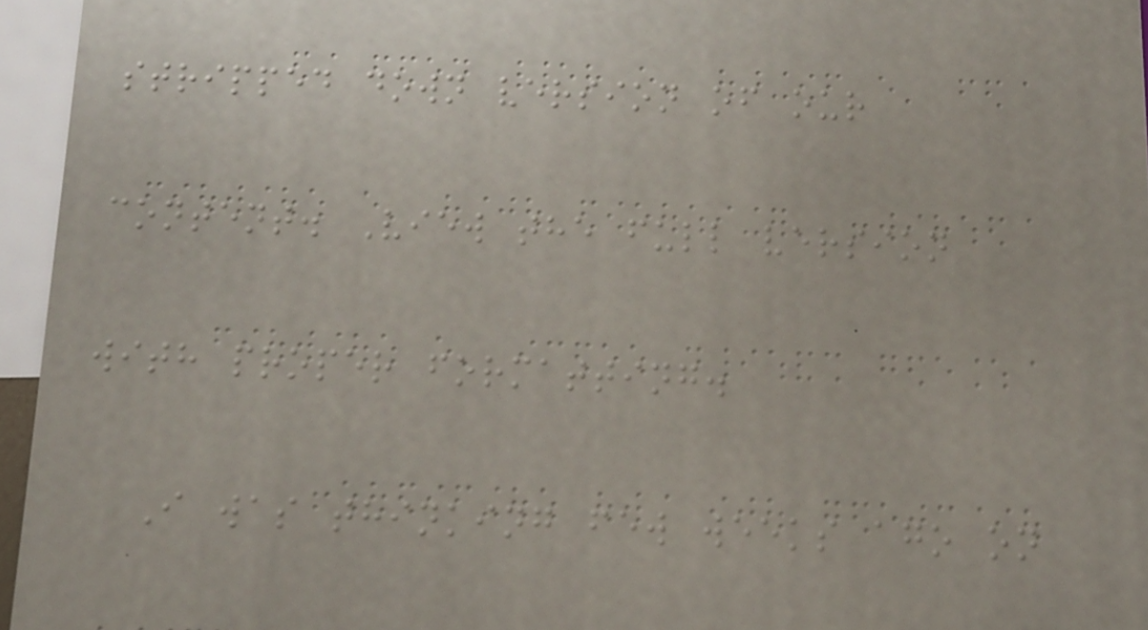stripped down version of our
content. View the full version
with proper formatting.
I was thinking few weeks ago on
